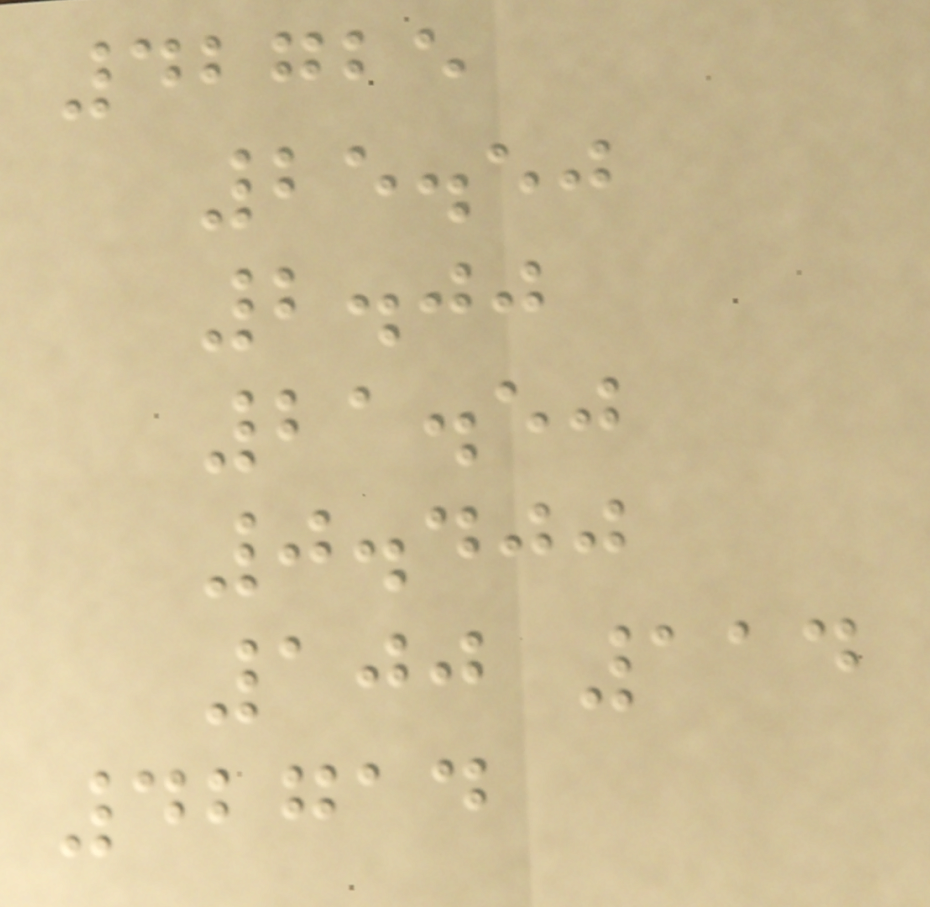42725
25.50
2.00
21.50
0.400
100 114
42714
